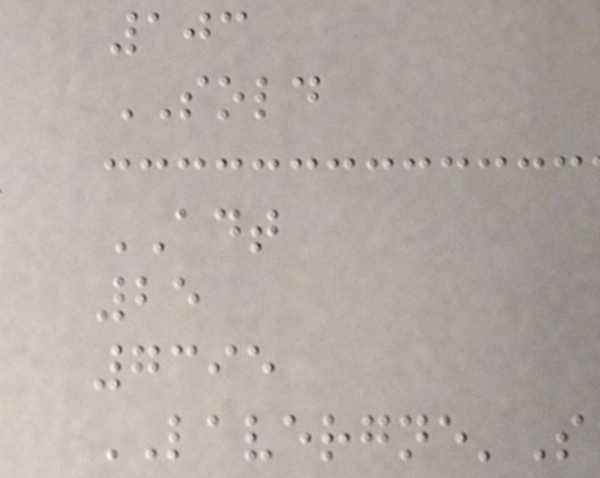103
SOLD
ADT
25
7395
LAVERGNE'S
